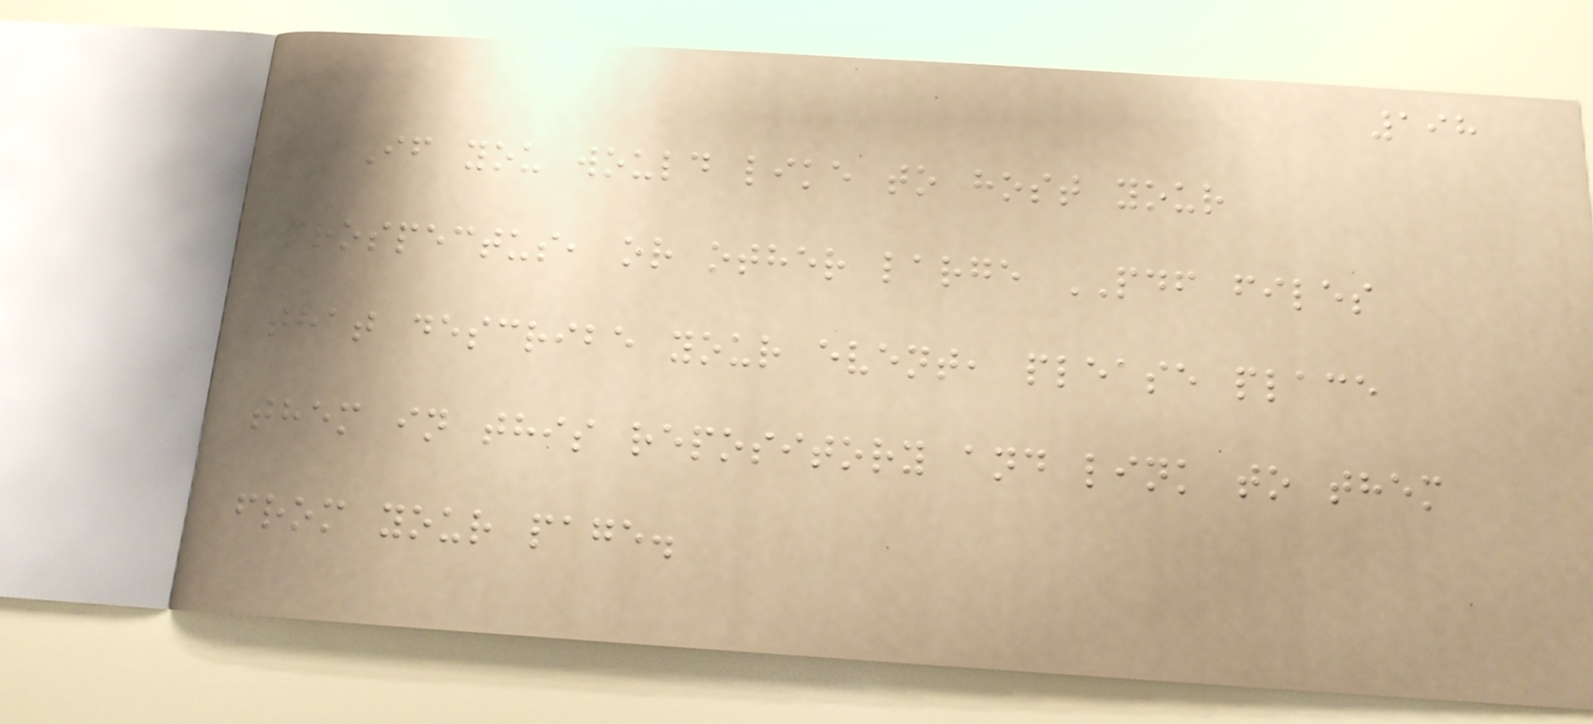198
If you would like to host your
prospectus, or other large PDF files
that describe your event, please place
them in this repository and link to them
from your page.
